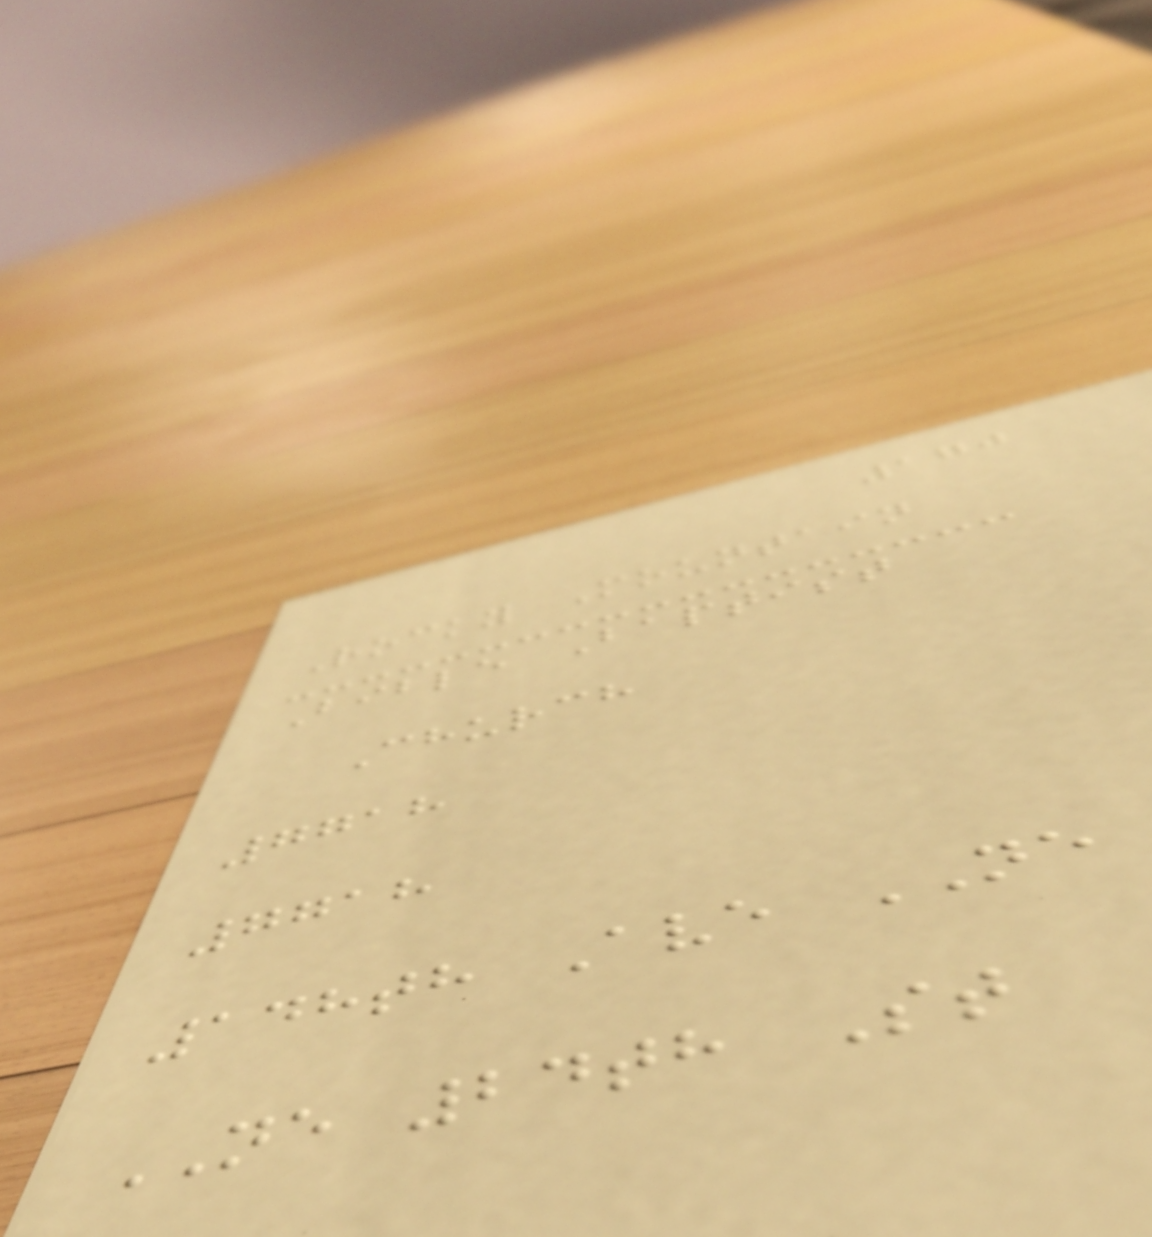170
Rocky Mountain
Bible Baptist
Church
7718
7718
148th Ave NE
NE 24th St
